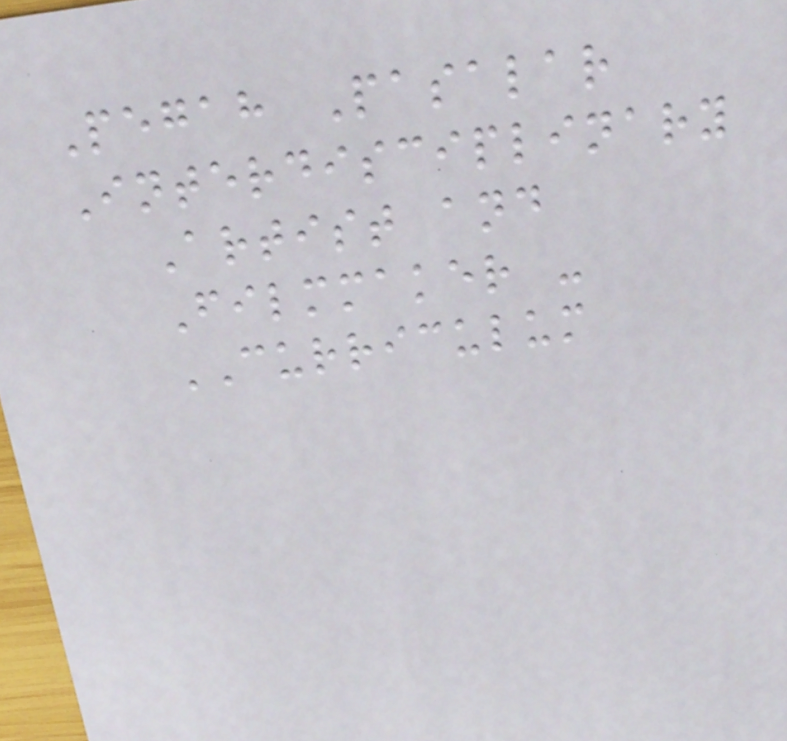Pegah Pasalar
Interdisciplinary
Artist and
Filmmaker -
CURRICULUM
